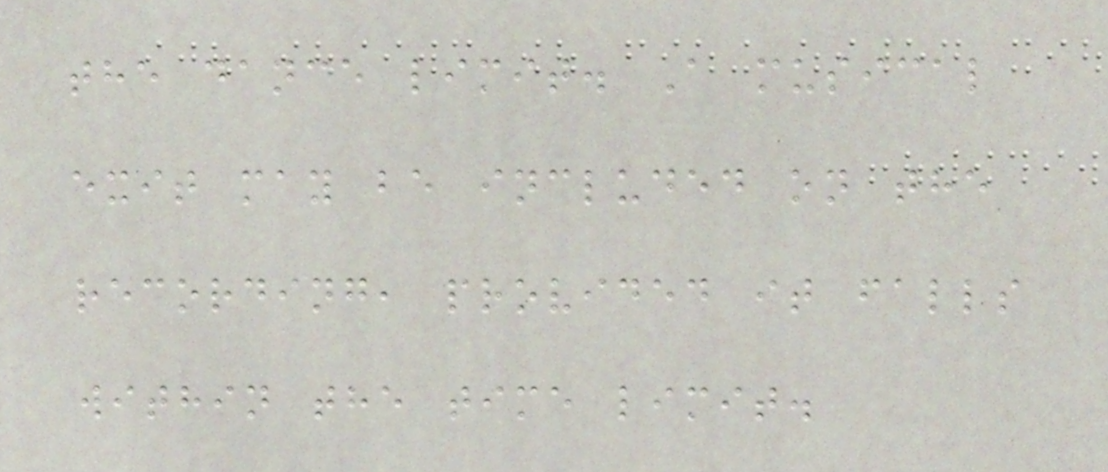the dance limit. A musical
exit may be included on the
recording, provided it falls
within the time limit.
